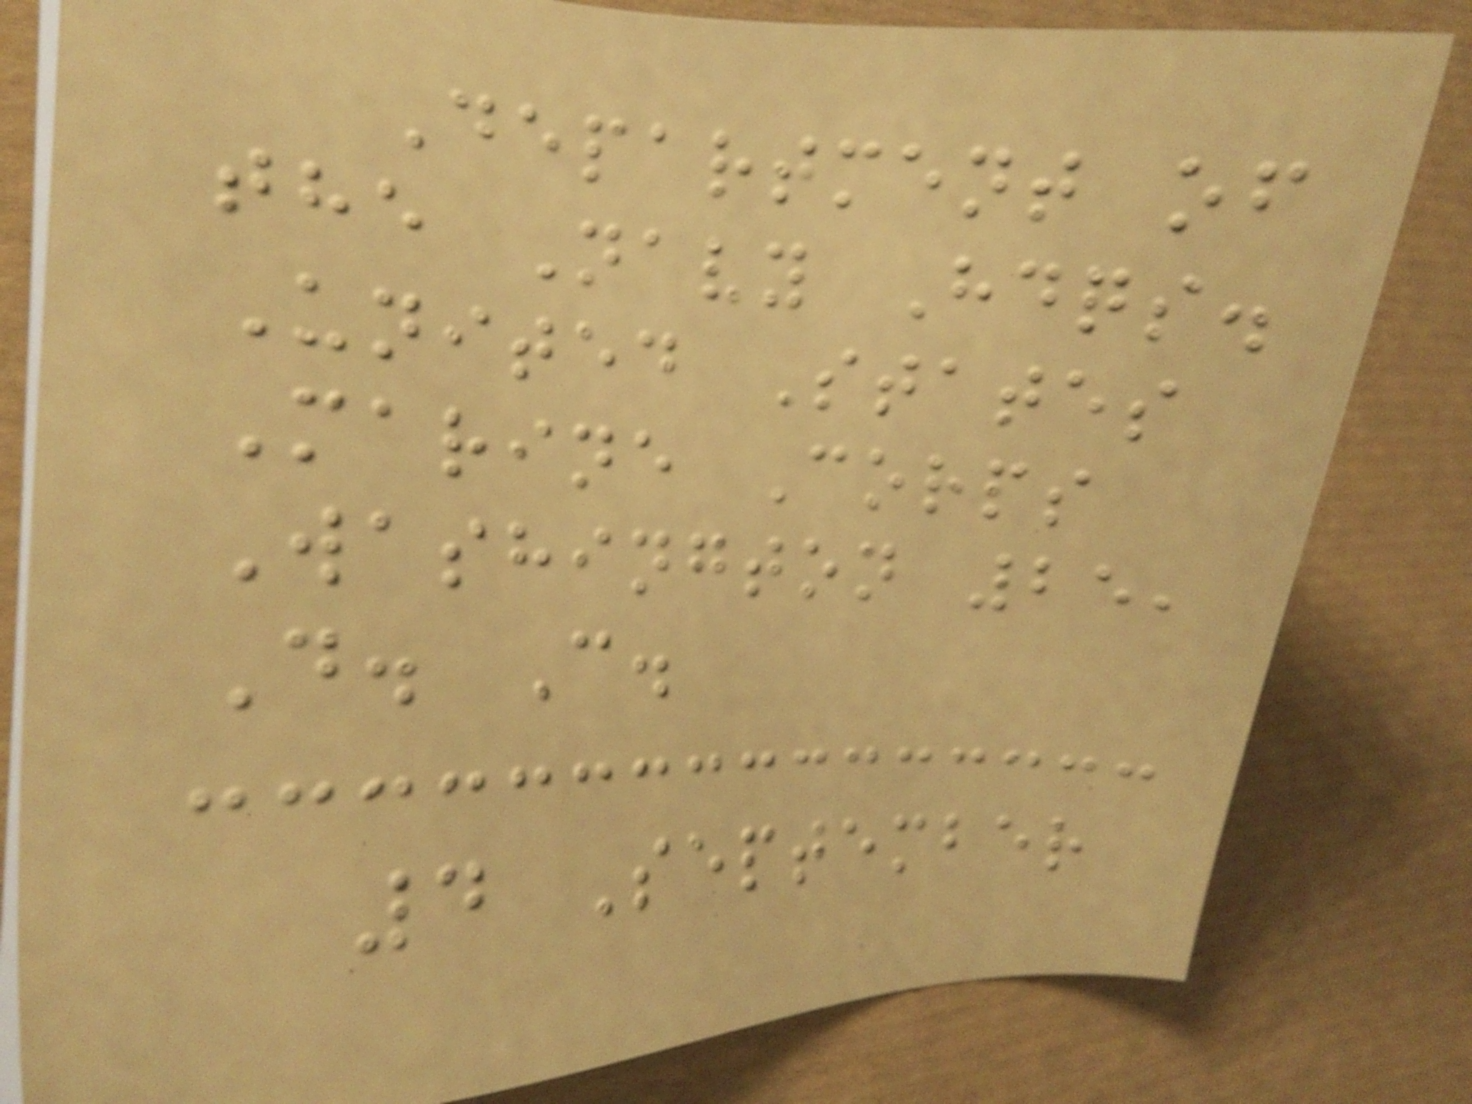Department of
the Navy Hdqs.
United States
Marine Corps
Washington 25,
D. C.
4 September
